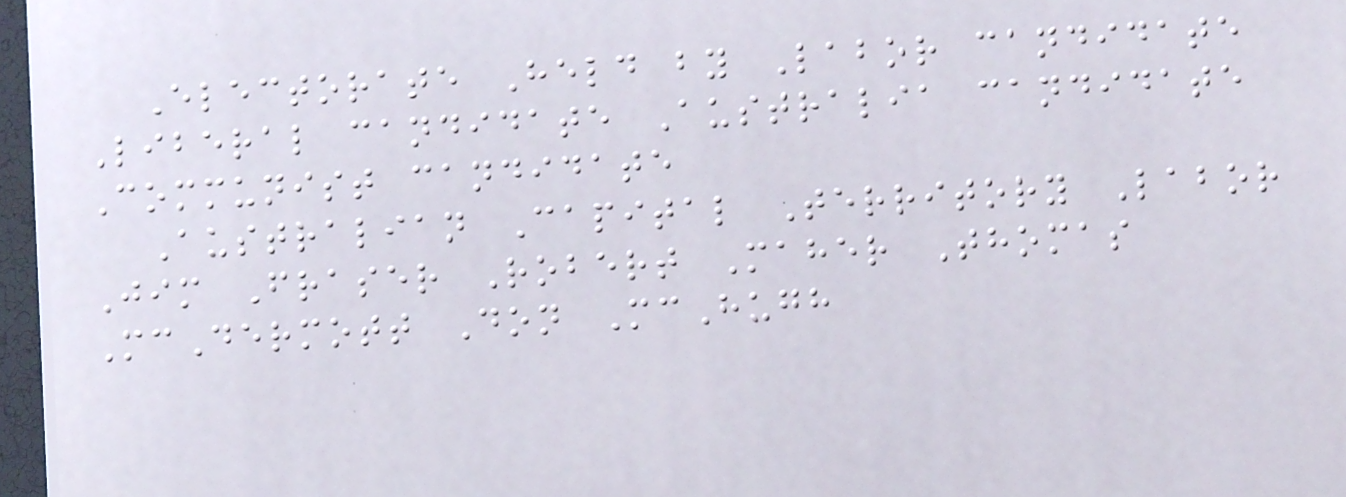Electorate Held by Labor candidate
Liberal candidate Australia candidate
Communist candidate
Australian Capital Territory Labor
Jim Fraser Robert Maher Thomas
McDermott Don McHugh
